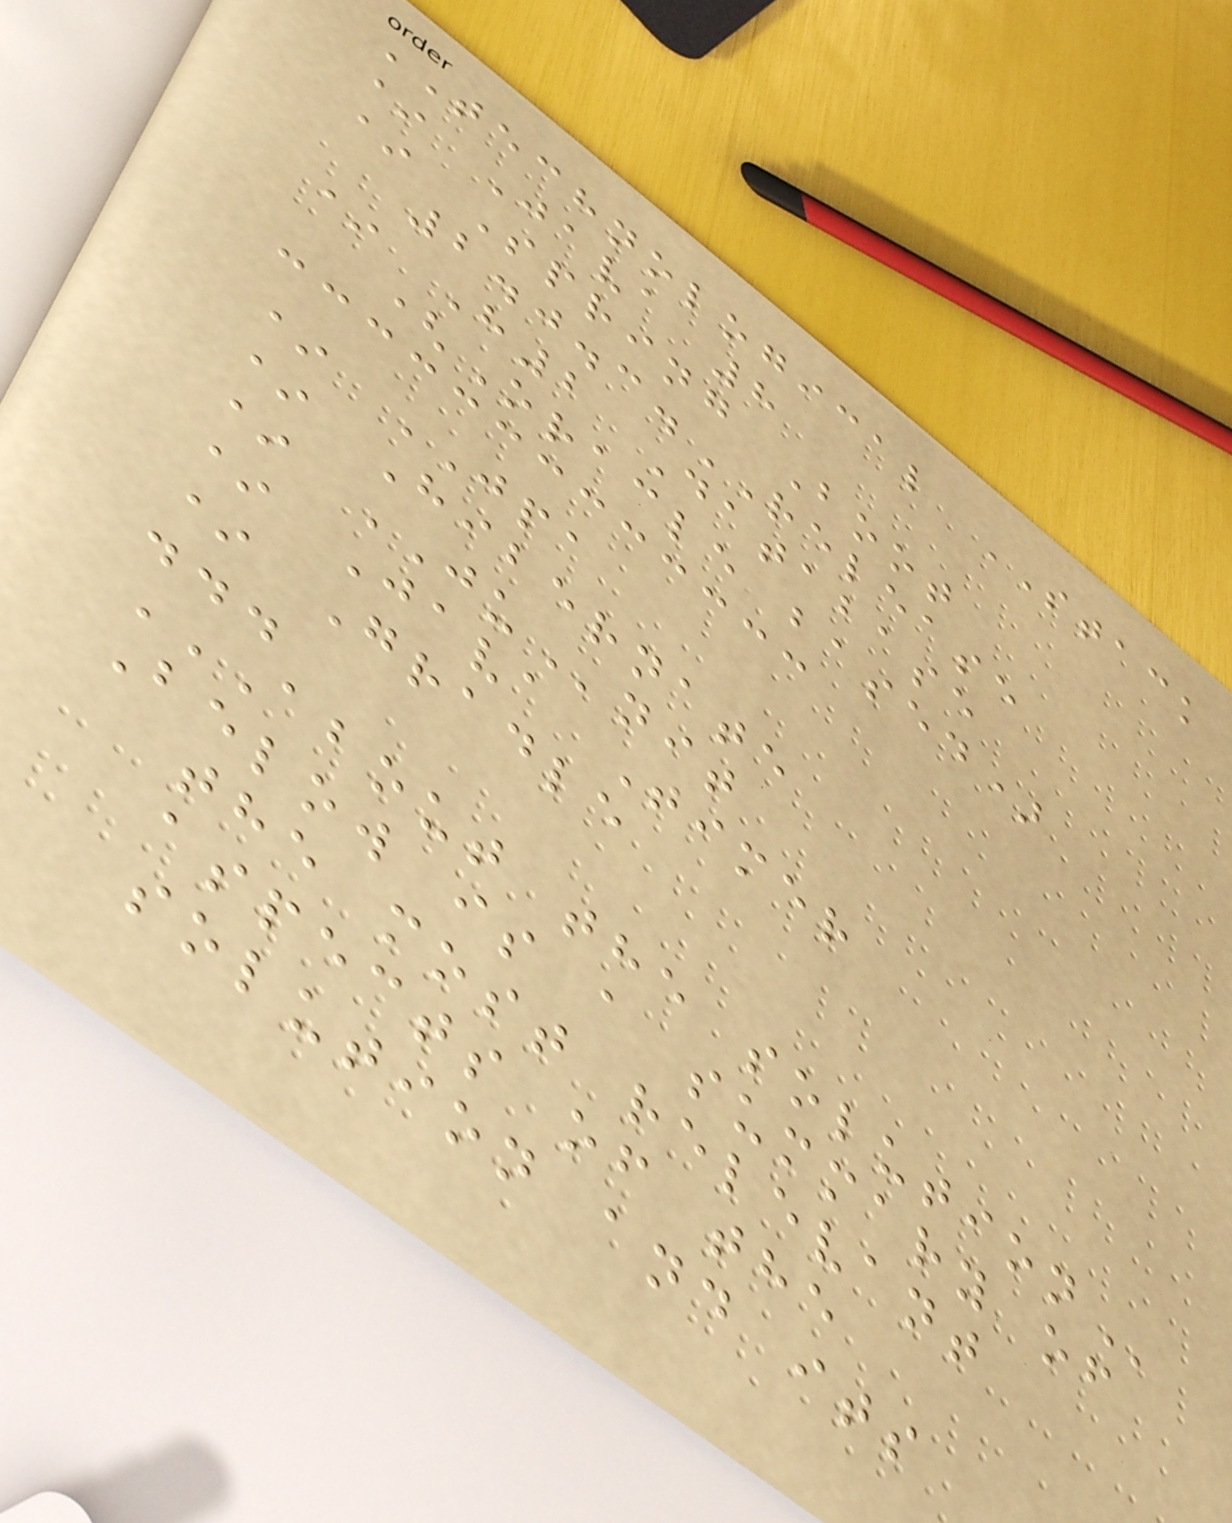TECHNOLOGICAL STACK
* Java 8
* Spring Boot
2.0.3.RELEASE
* H2 Database
(Oracle based)
* JPA
* Hibernate
* JUnit
* Java Timer
* Gradle
...
ABOUT THE SOLUTION
Below is a summary of
the most relevant
aspects of the
solution and its
